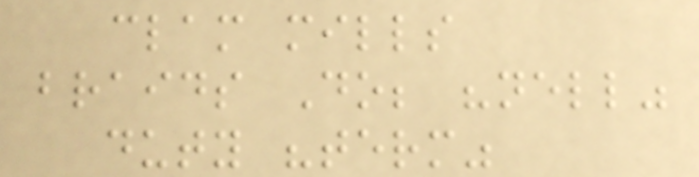clam mills
braids Do; "nell"
duty "term"
